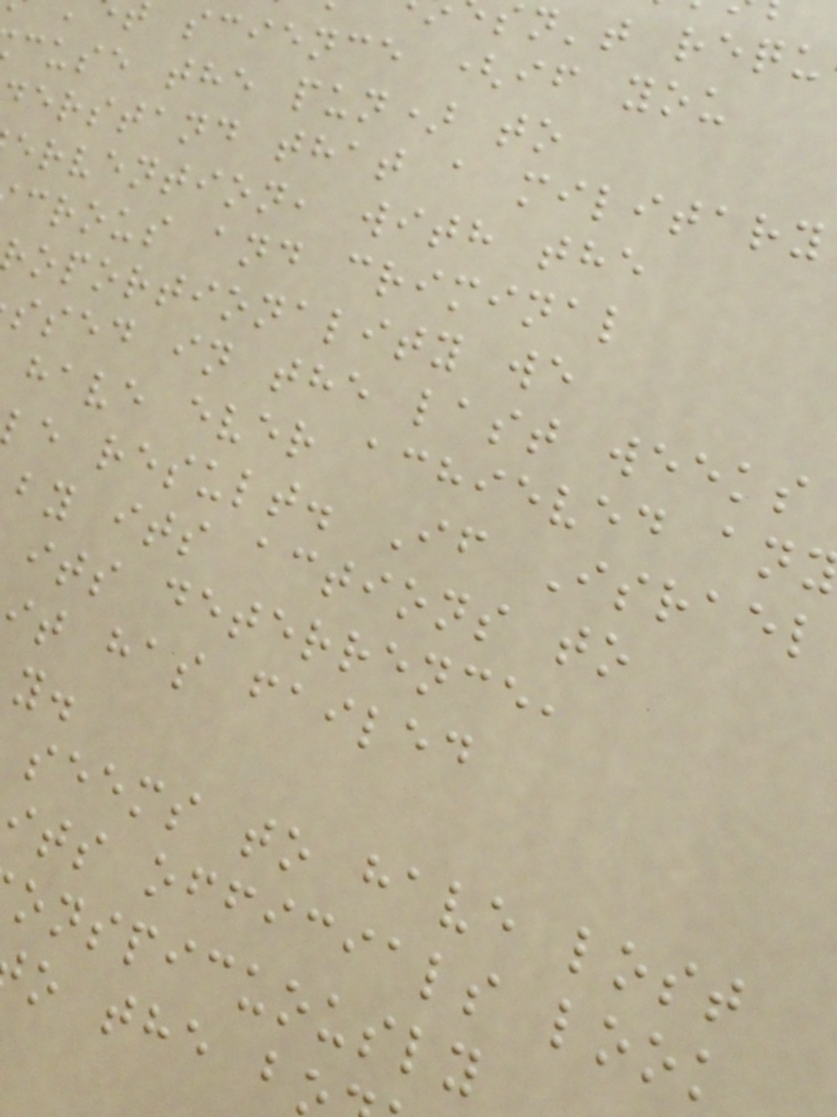sn't requ
science (if you
cuse the pun) to
erstand that a military
ervention, with the
crous and criminal
oportionality we
ssed in the last weeks
have ever achieved an
le result. If Israel
by its actions to
its deterrence,
it has failed
seems to have lost
its officials look
onspicuously
o the b
